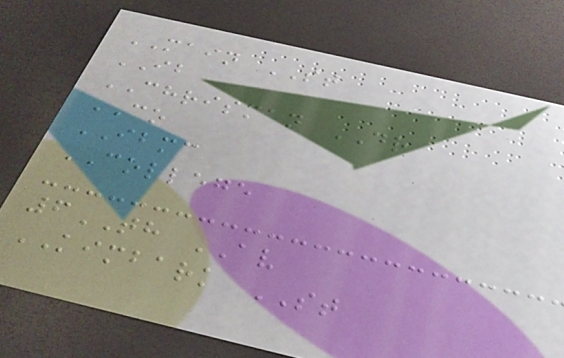MAIN ST
IB
CHRISMAN DR
CO
IBMC
COLLEGE
6TH AV
KIMBARK ST
